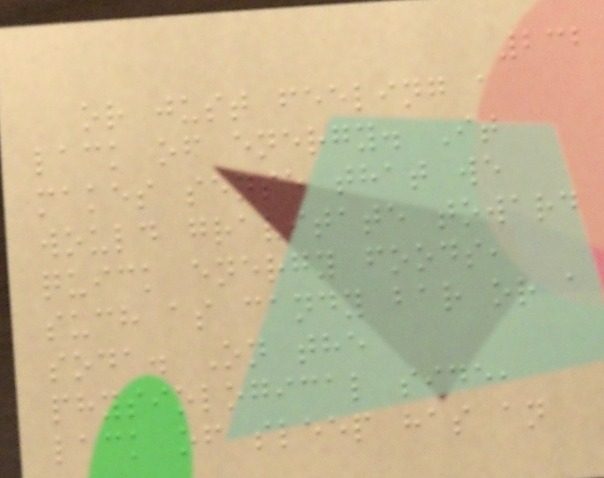232
or just feeling a
lack of energy. It
makes sense that we
would gravitate toward
quick energy foods,
such as candy bar or a
soda. On the
physiological side,
lack of sleep has an
